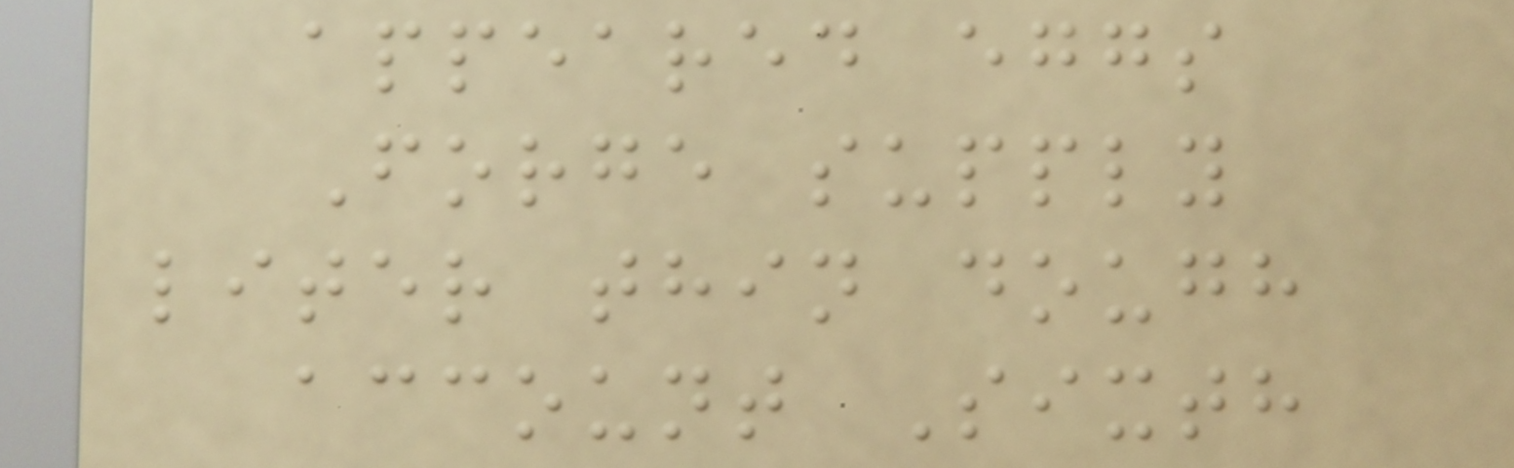appeared eggs
Forge supply
liter thin dough
account Sixth
